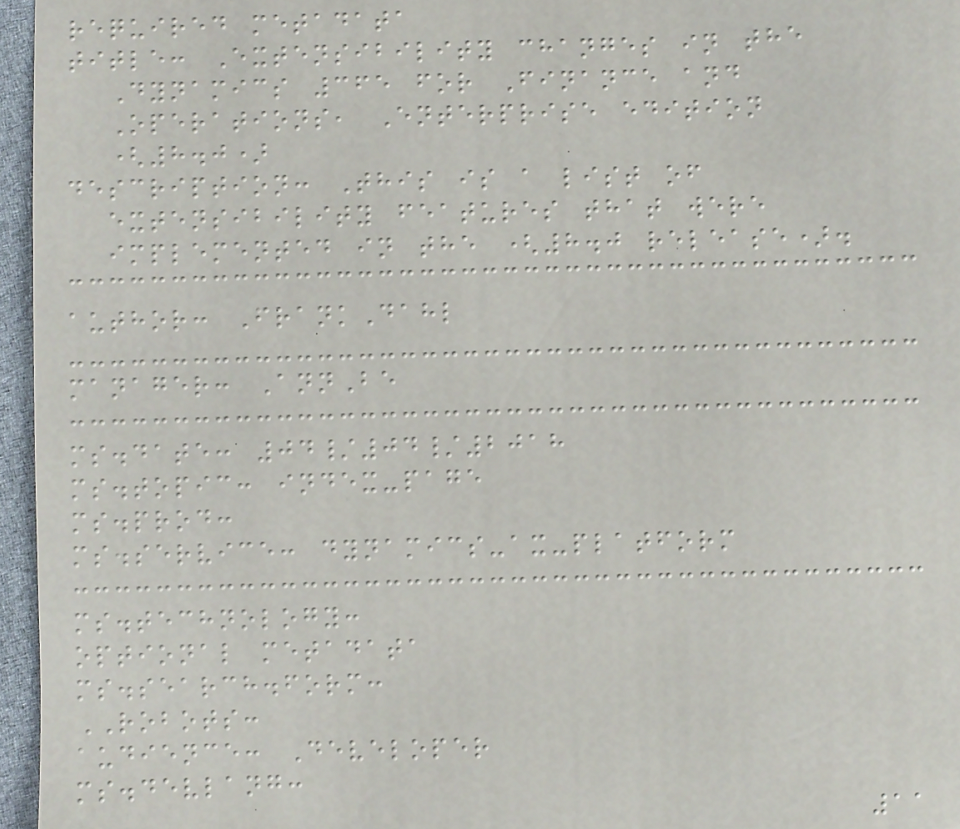required metadata
title: Extensibility changes in the
Dynamics 365 for Finance and
Operations, Enterprise edition
(8.0)
description: This is a list of
extensibility features that were
implemented in the (8.0 release).
author: FrankDahl
manager: AnnBe
ms.date: 04/04/2018
ms.topic: index-page
ms.prod:
ms.service: dynamics-ax-platform
ms.technology:
optional metadata
ms.search.form:
ROBOTS:
audience: Developer
ms.devlang:
11
